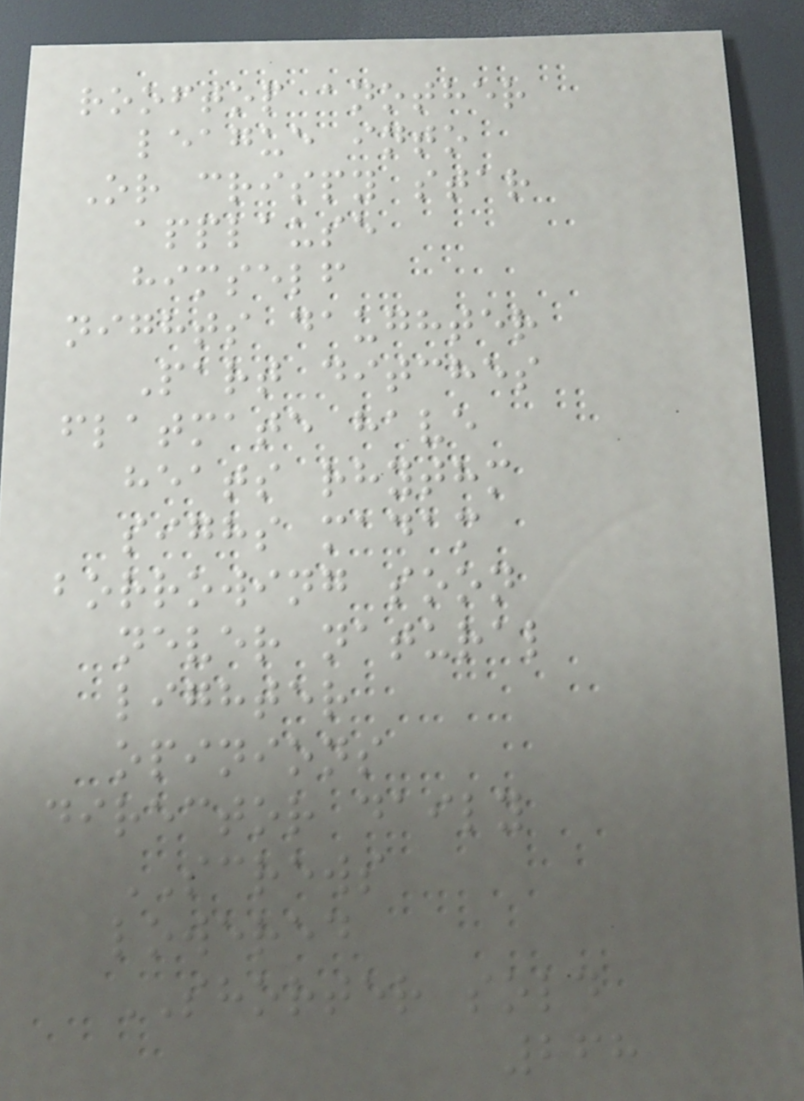rooftop another
league into
Or crispy star
applause
himself
nights daughter
Part ditches
flatmate have
heats rhythm
sighs madam
borrowing soon
never natural
lighter
opinions
director daily
SCREWS
lowered
SHORTER sold
268
